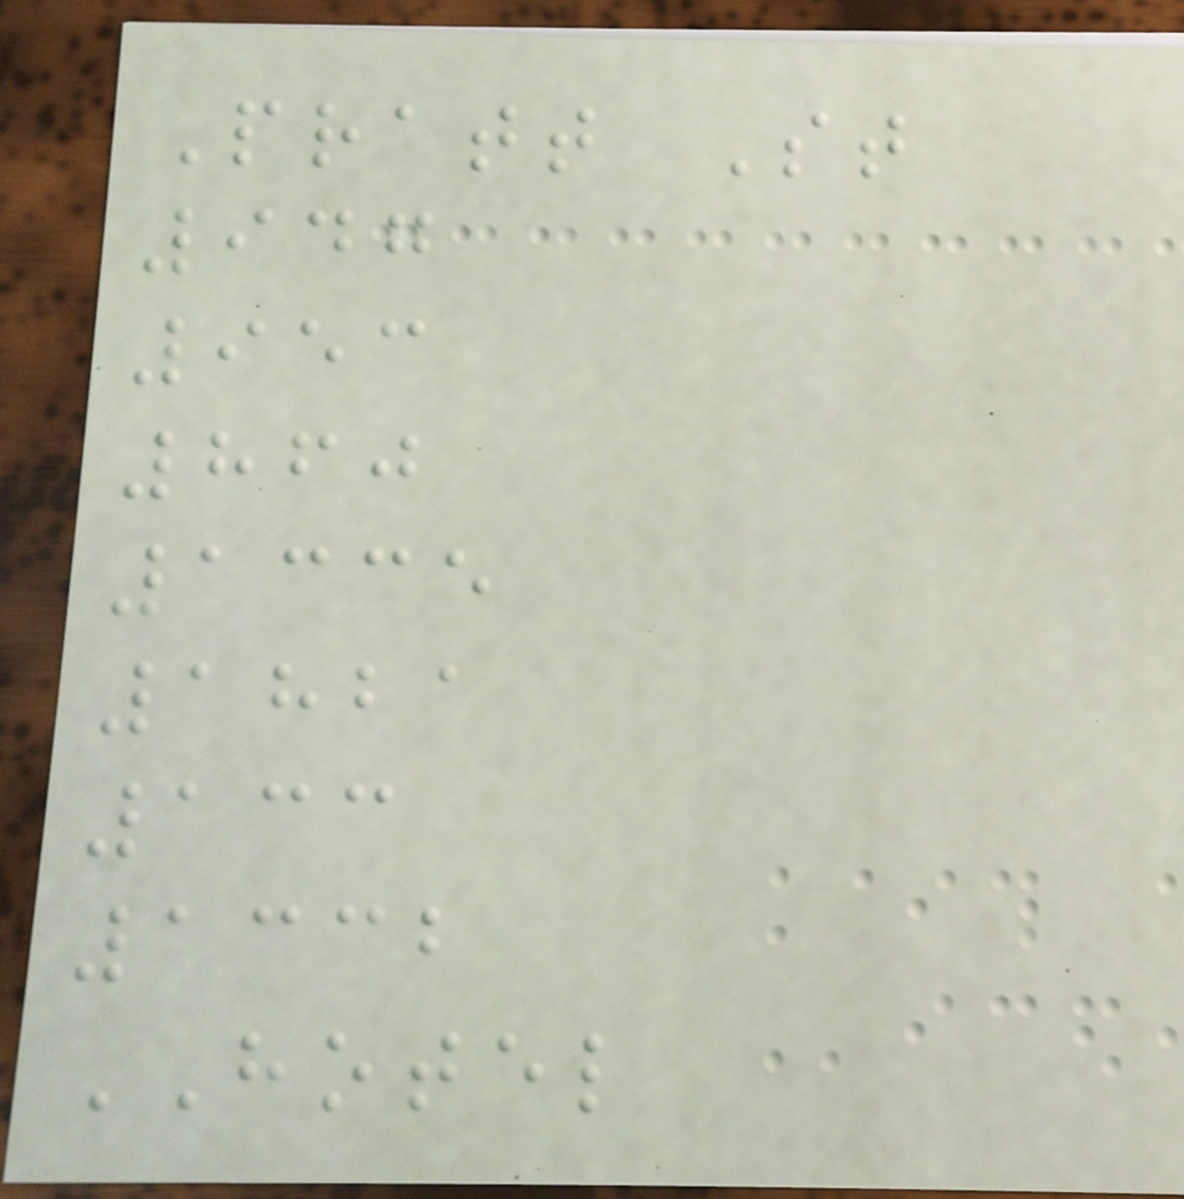Pratt St
947
953
860
1335
1821
133
1332
HOTEL
